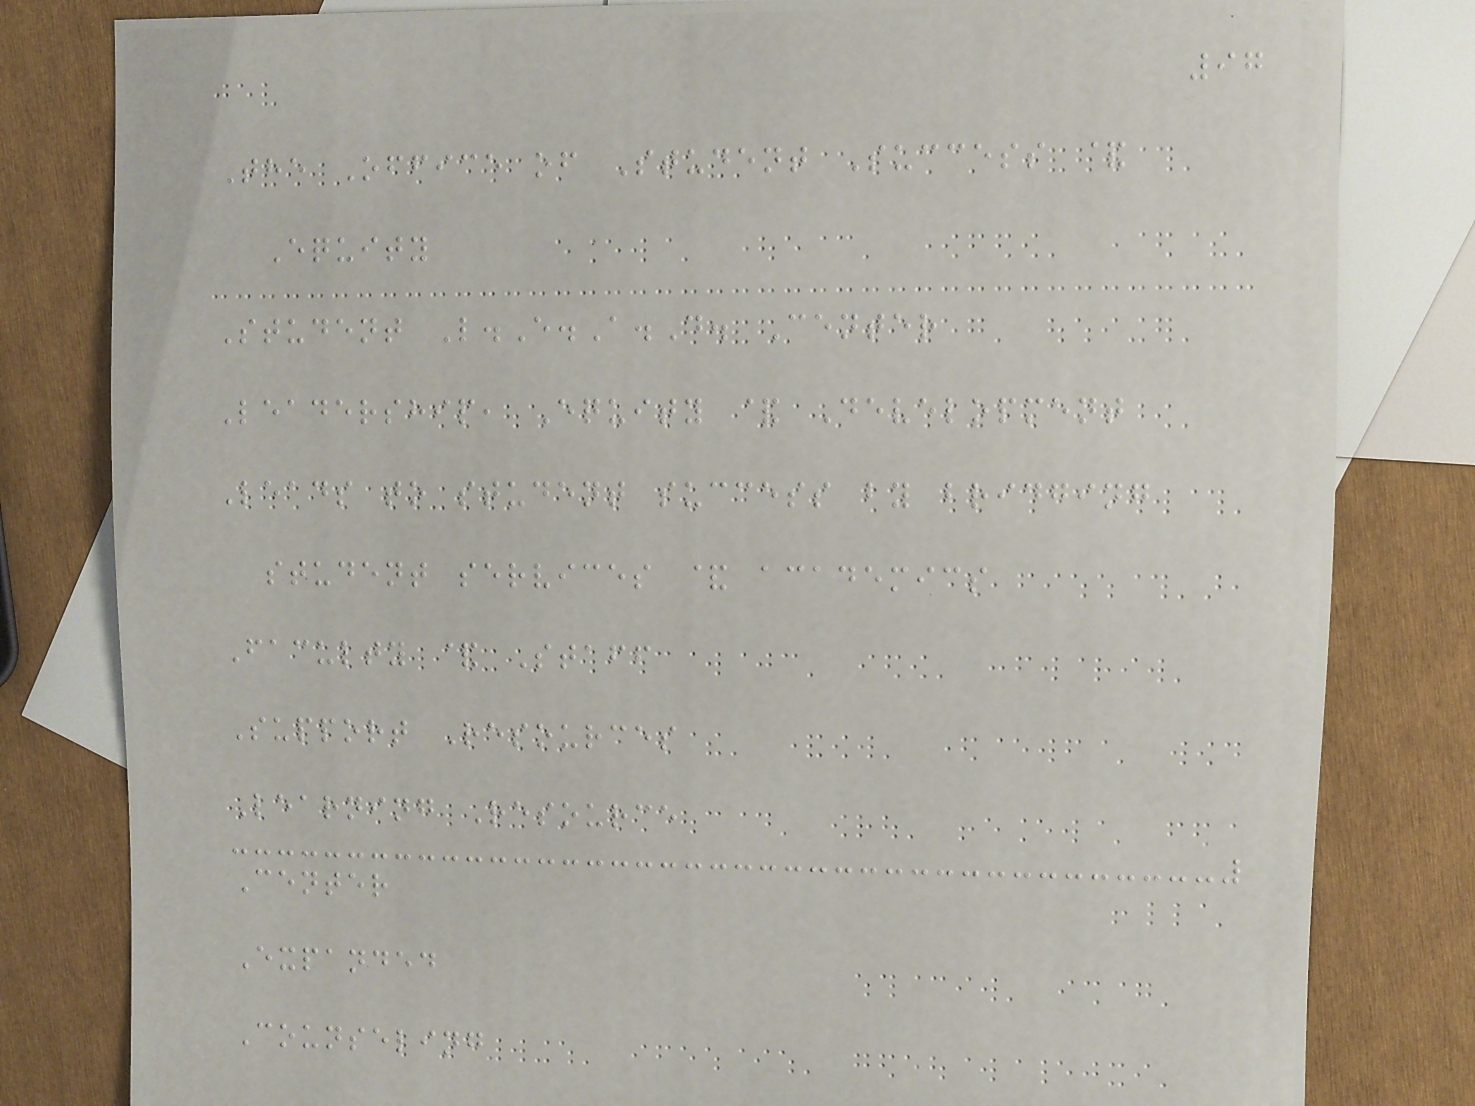97
The Office of Student Success &
Equity
Student L.E.A.D. Center
Leadership, Equity & Development
Leads to student success by bridging
student services & academics
Faculty & Staff
Support Resources
Learning Resource
Center
Expanded
Counseling
